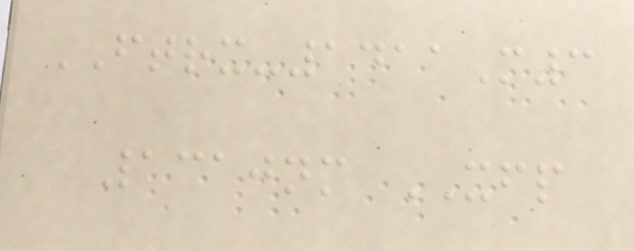FTRX-1411M3
1310nm XFP
